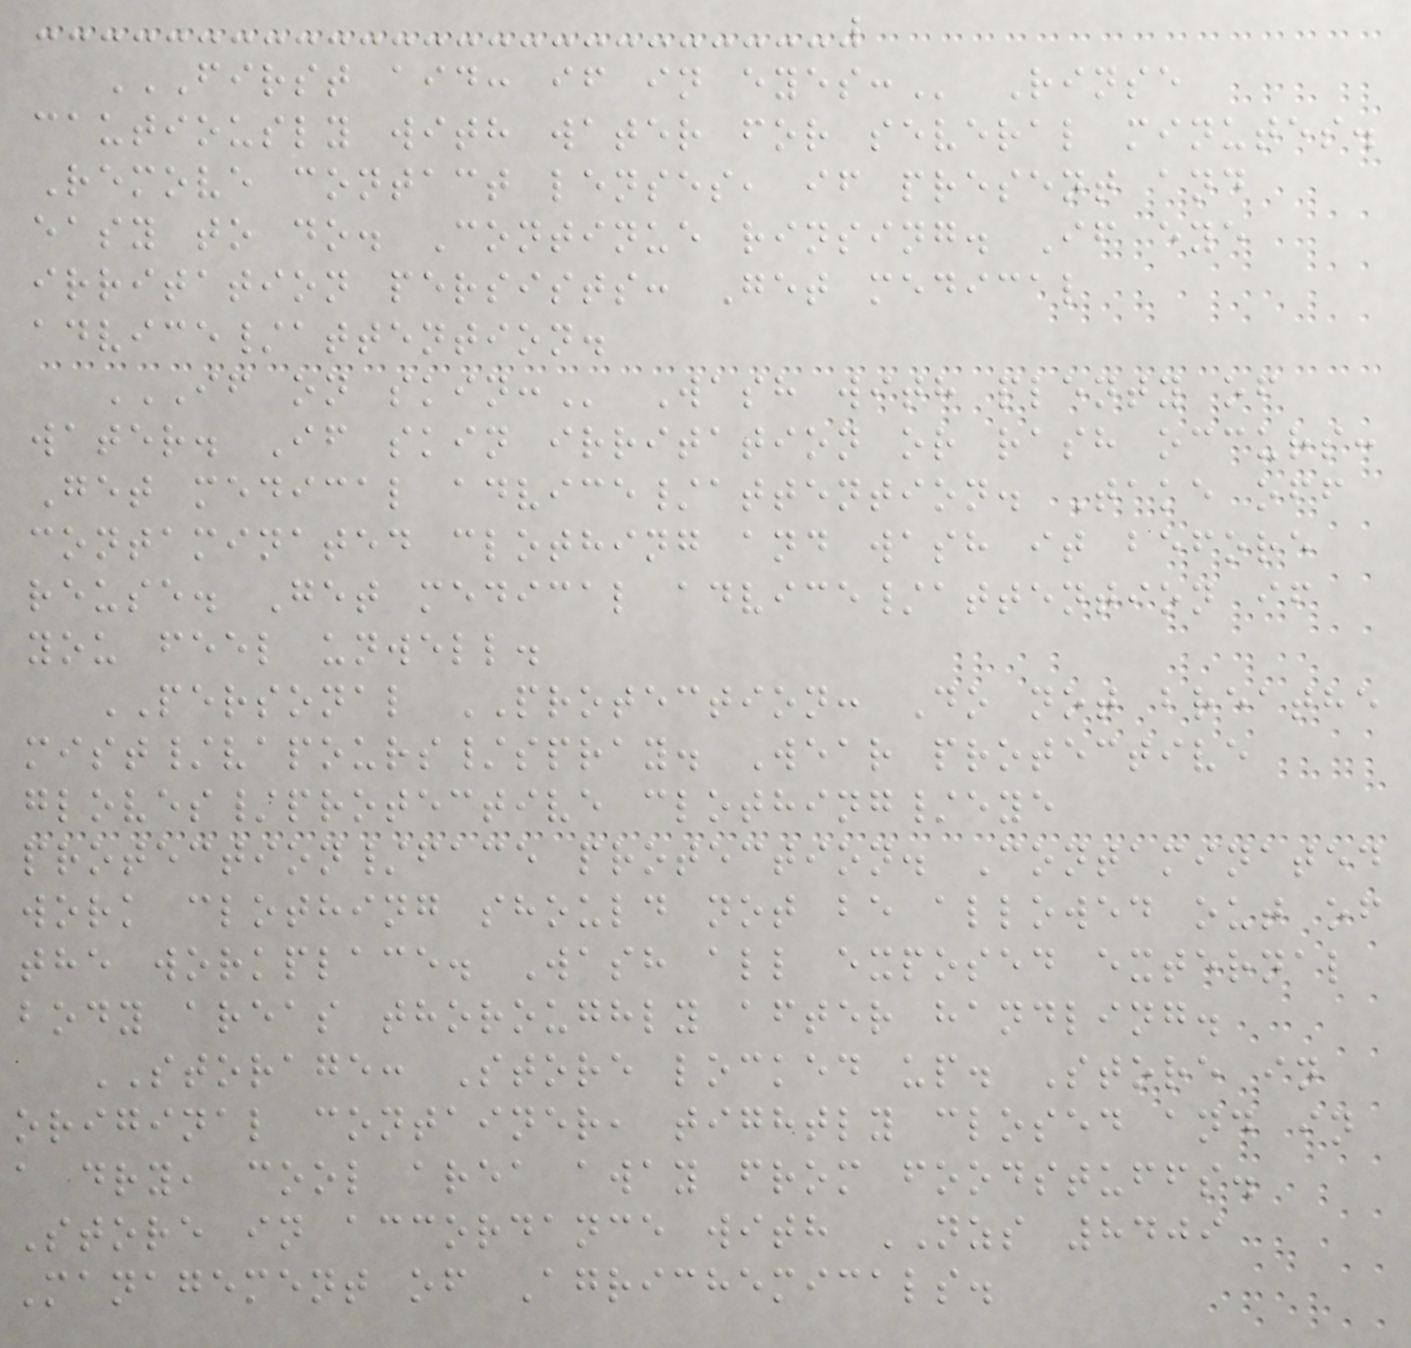FIRST AID: IF IN EYES: Rinse
cautiously with water for several minutes.
Remove contact lenses, if present and
easy to do. Continue rinsing. If eye
irritation persists: Get medical
advice/attention.
IF ON SKIN: Wash with plenty of
water. If skin irritation or rash occurs:
Get medical advice/attention. Take off
contaminated clothing and wash it before
reuse. Get medical advice/attention if
you feel unwell.
PERSONAL PROTECTION: Do not breathe
mist/vapours/spray. Wear protective
gloves/protective clothing/eye
protection/face protection. Contaminated
work clothing should not be allowed out of
the workplace. Wash all exposed external
body areas thoroughly after handling.
STORAGE: Store locked up. Store in
original container, tightly closed and in
a dry, cool area away from foodstuffs.
Store in accordance with NZS 8409
Management of Agrichemicals.
